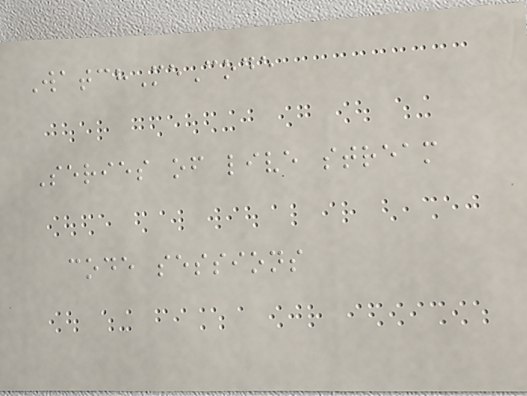WatchMeCode
Series of live stream
code sessions
